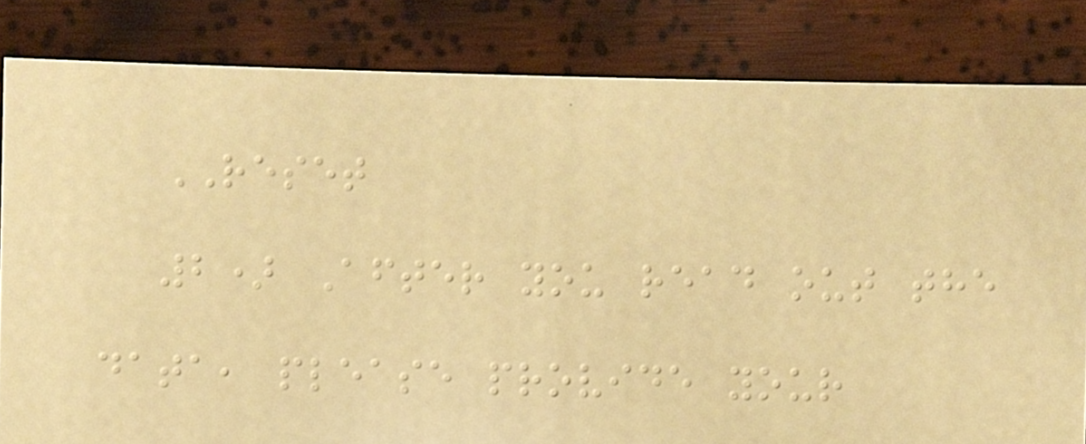RESET
2) After you read out the
data, please provide your
